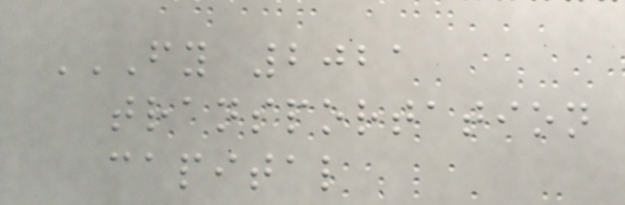FY 2021
TRANSPORTATION
CAPITAL
